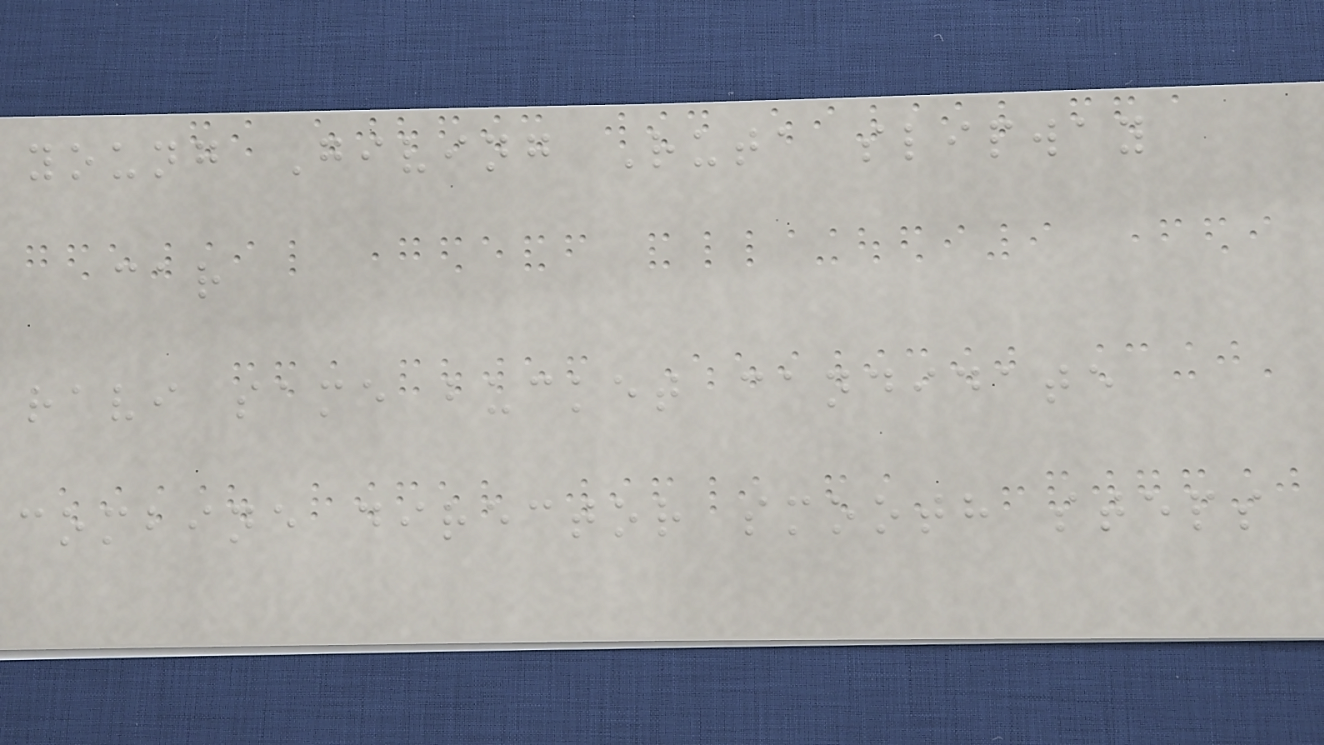young Giving Ruta slipway
car
ravi same bucket candidate
combine director smooth steps
